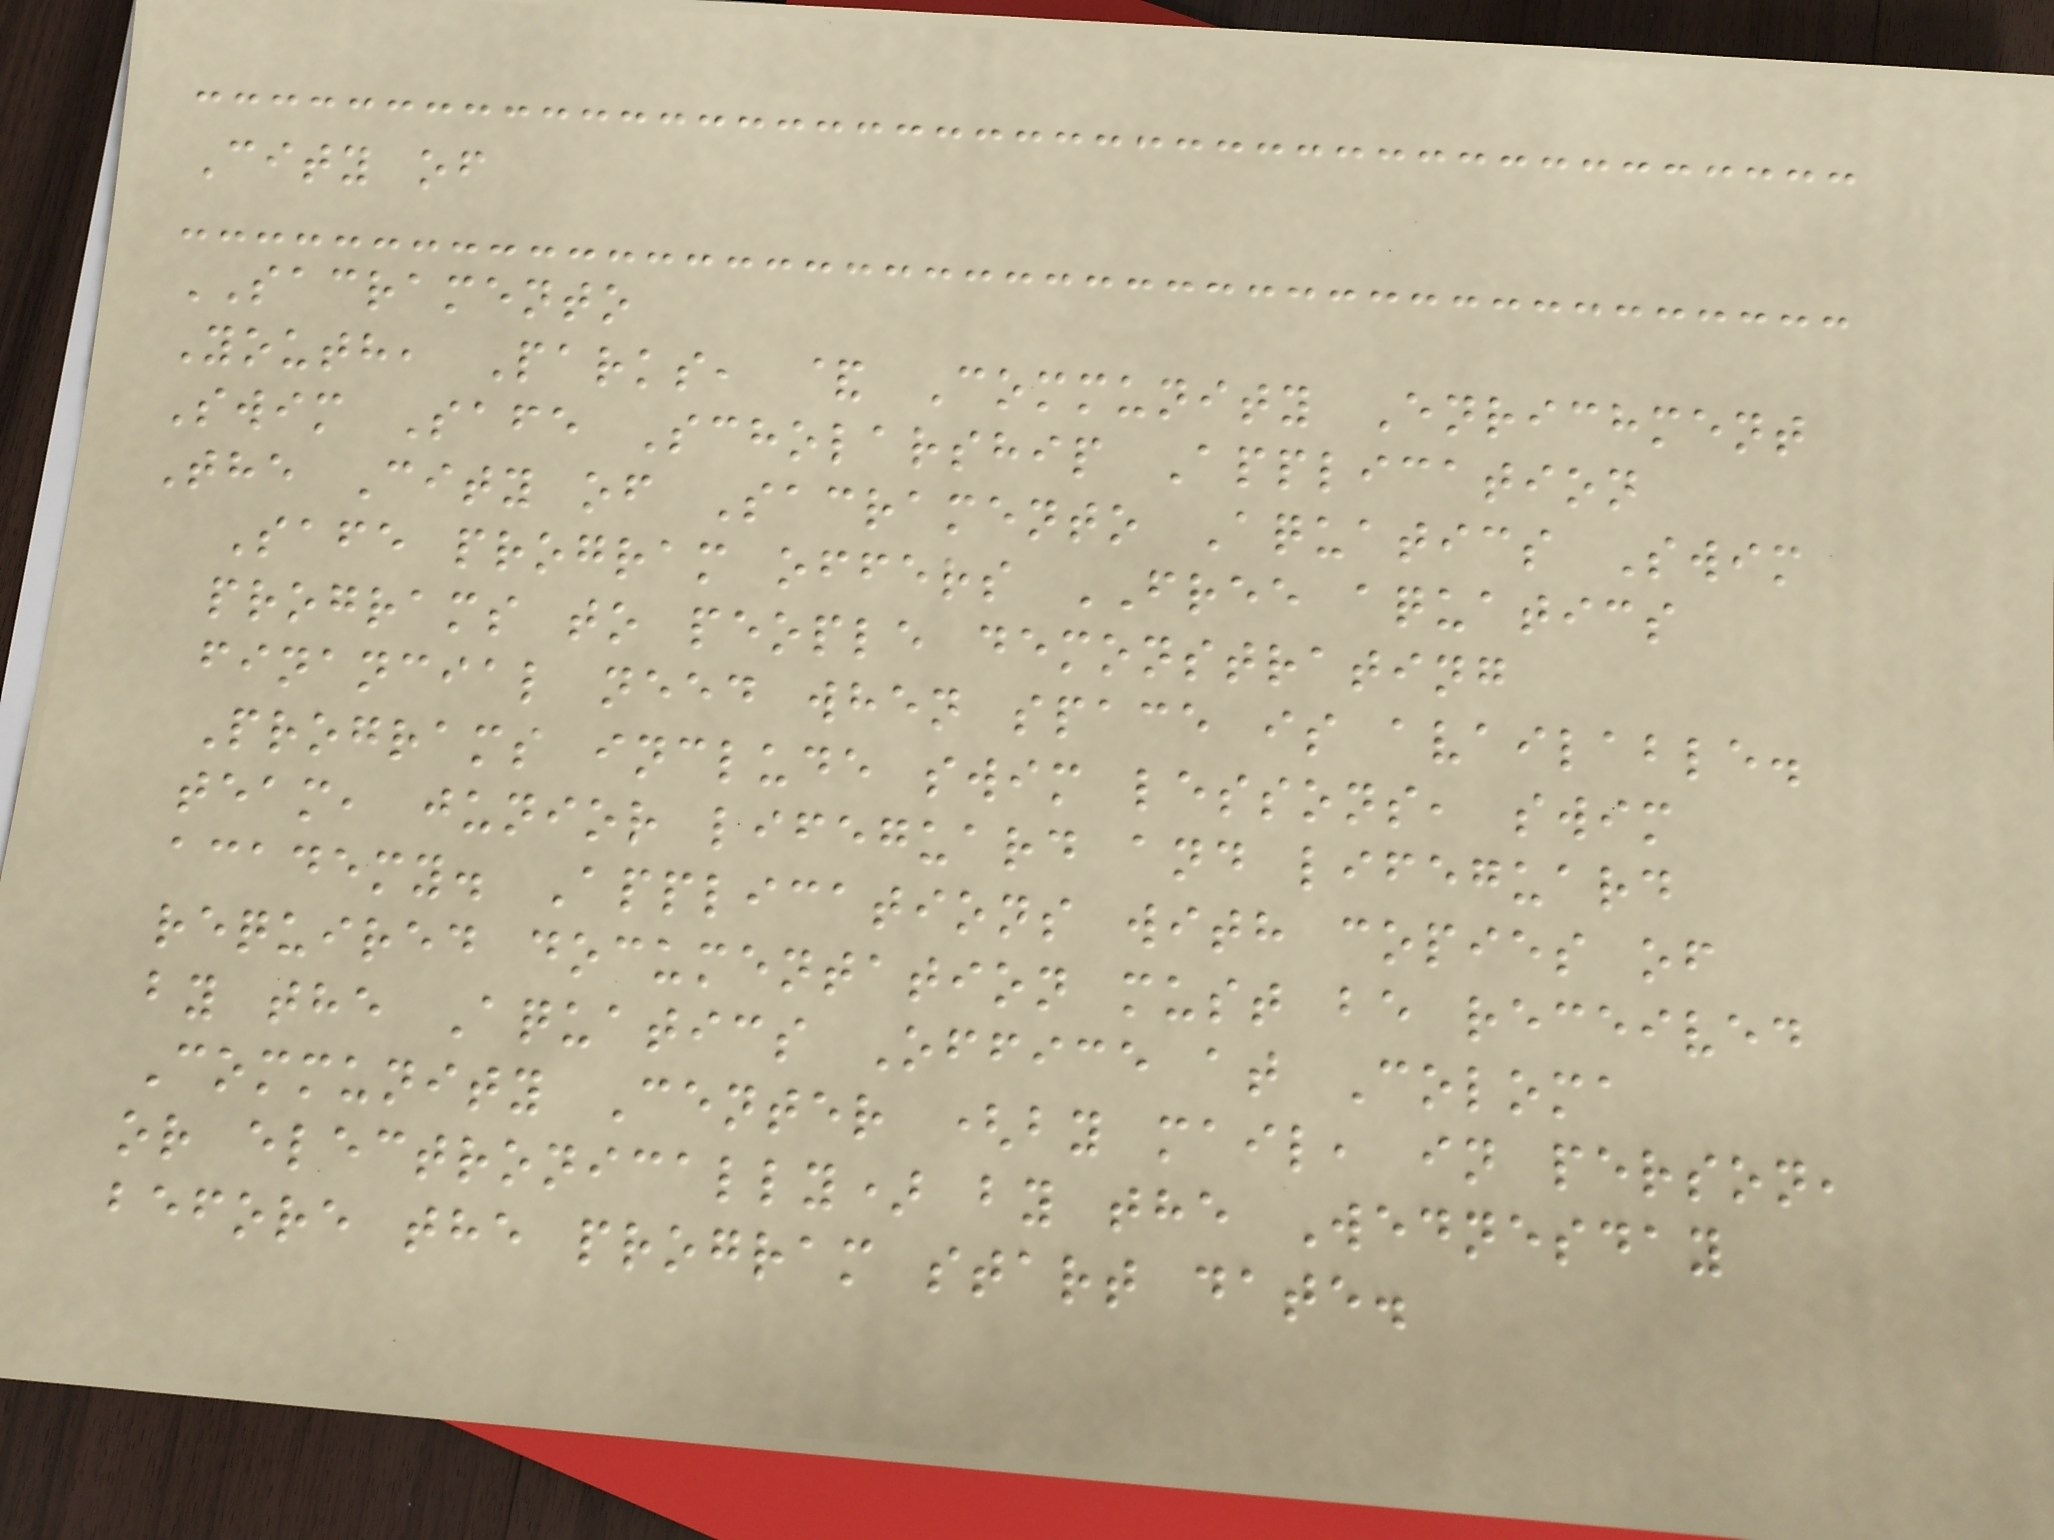City of
SACRAMENTO
Youth, Parks, & Community Enrichment
Swim Safe Scholarship Application
The City of Sacramento Aquatics Swim
Safe program offers FREE aquatics
programs to people demonstrating
financial need when space is available.
Programs include swim lessons, swim
team, junior lifeguard and lifeguard
academy. Applications with copies of
required documentation must be received
by the Aquatics Office at Coloma
Community Center (by mail, in person,
or electronically) by the Wednesday
before the program start date.
